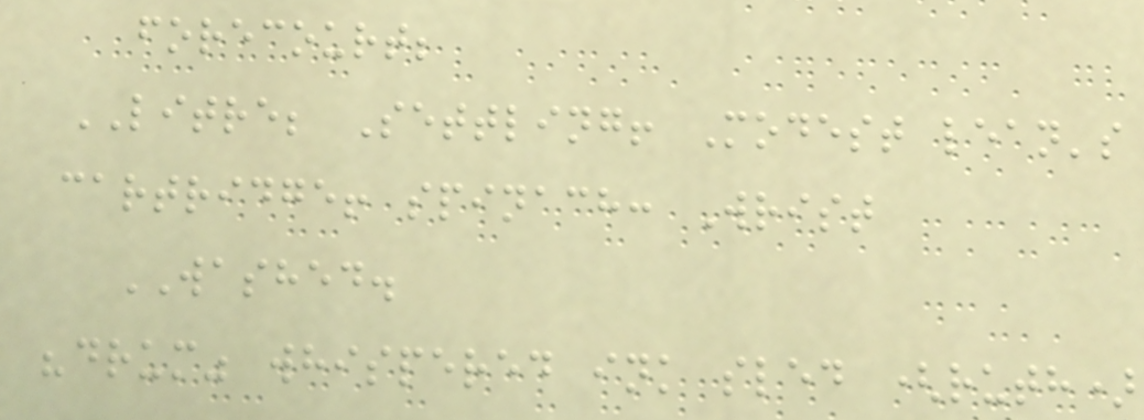forecourt;
LITRE; Settling! Modest lean's
cartridge! spinach: Wrist
WASHED.
"drum" whispered ink sled (ruth)
